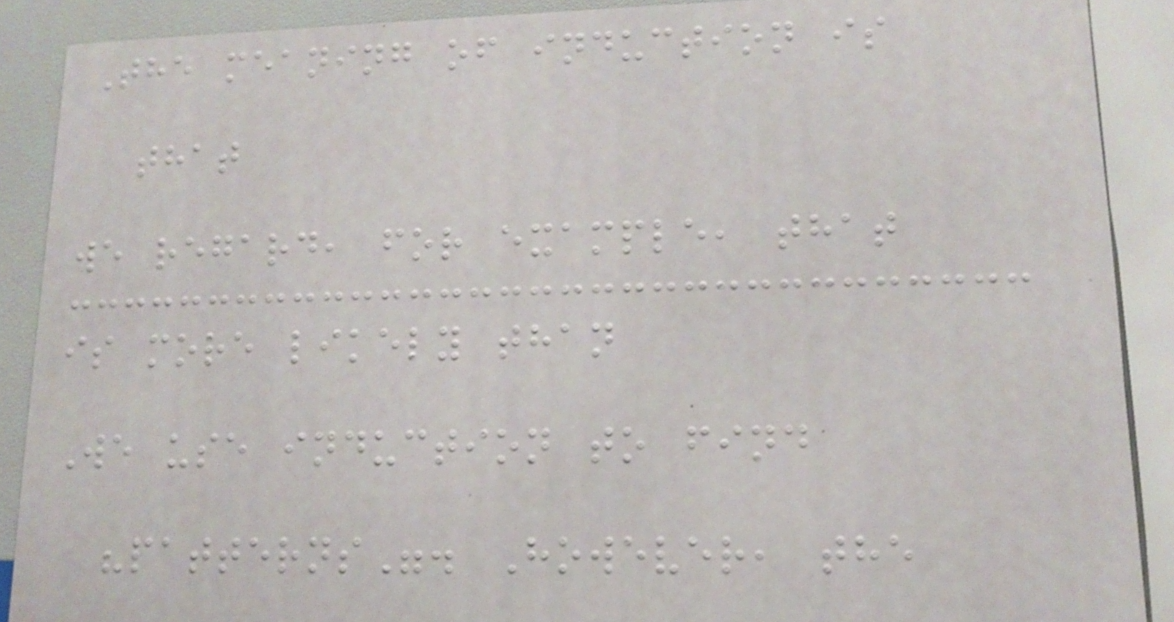The meaning of induction is
that
we regard, for example, that
is more likely than
We use induction to find
"patterns". However, the
